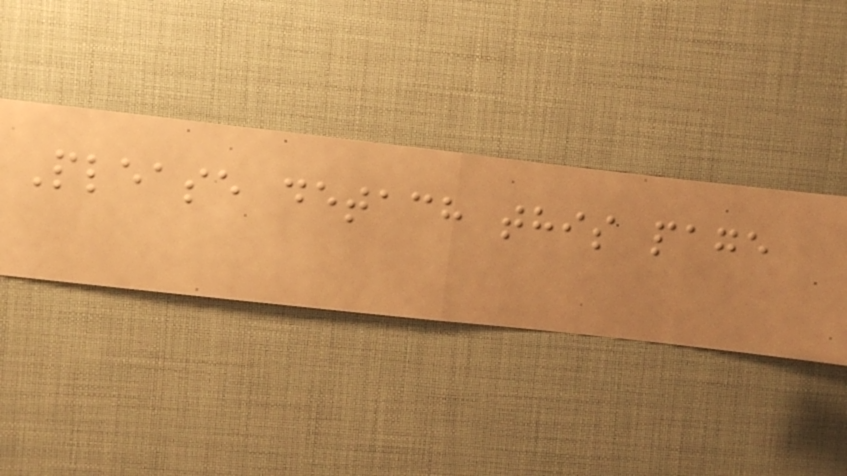Please detach this page
